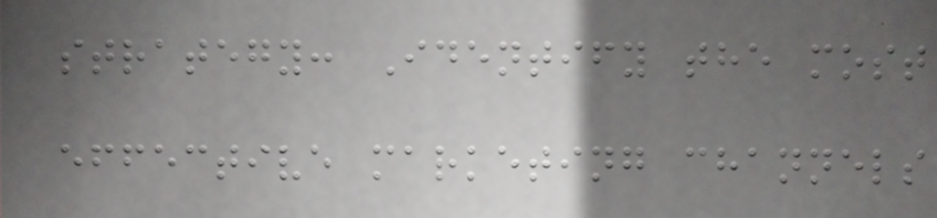strategy: Identify the most
effective marketing channels
